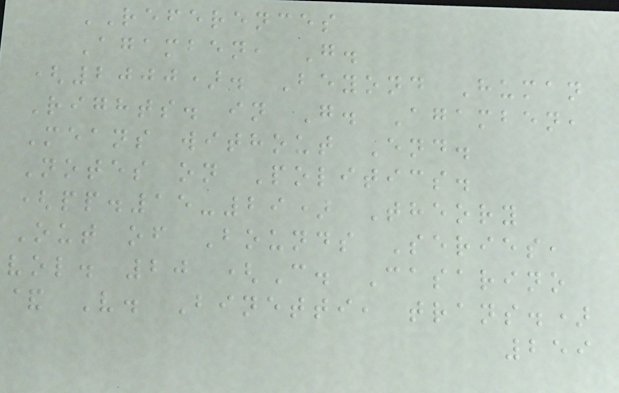REFERENCES
Agamben, G.
(2000). Beyond Human
Rights. in G. Agamben,
Means without End.
Notes on Politics.
(pp.15-29) Theory
Out of Bounds Series,
vol. 20 (C. Casarino
& V. Binetti, trans.)
259
